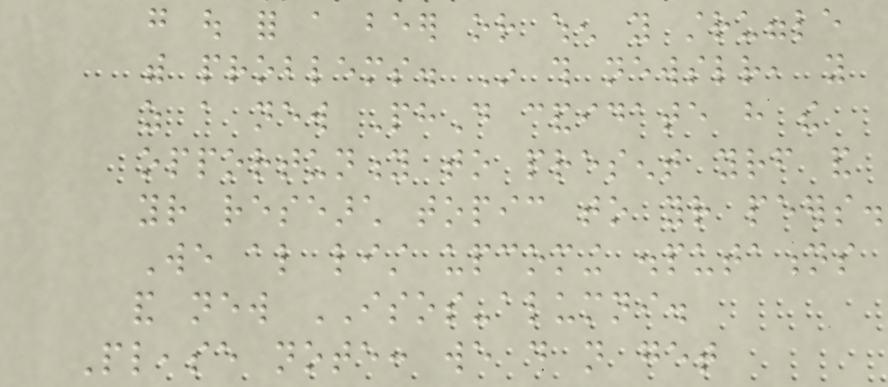go out for a beer or when you struggle
with problems. In this newsletter, you
as a new PhD candidate have the
opportunity to present yourself and
your research topic to your peers.
We also list upcoming disputations
and new ISOS-alumni.
Please note: we do not get
